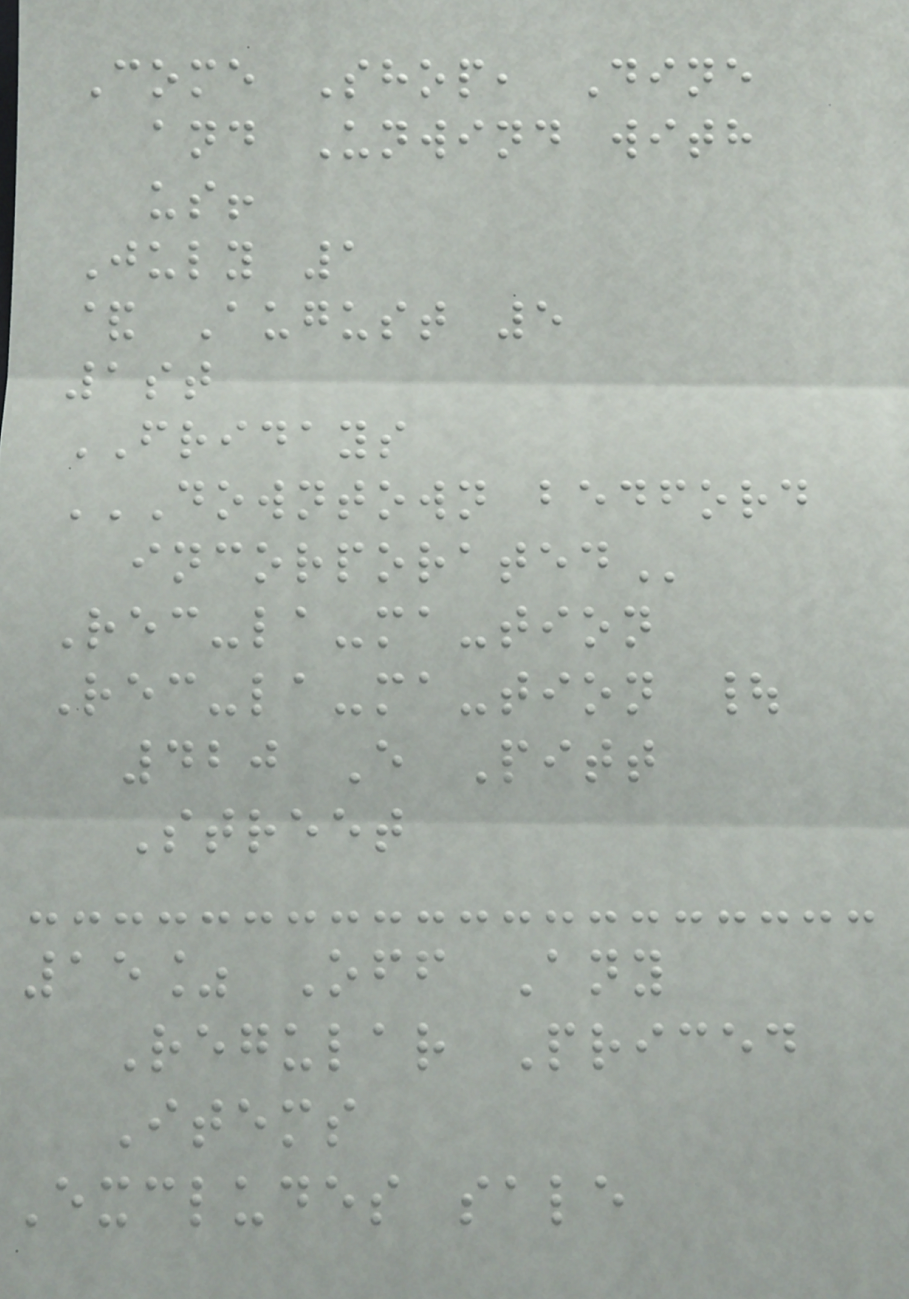Come Shop, Dine
and Unwind with
us!
July 1
& August 5
1st
FRIDAYS
DOWNTOWN BEDFORD
INCORPORATED
Rec-la-ma-tion
Rec-la-ma-tion |
420 E Pitt
Street
15% Off Any
Regular Priced
Items
Excludes sale
